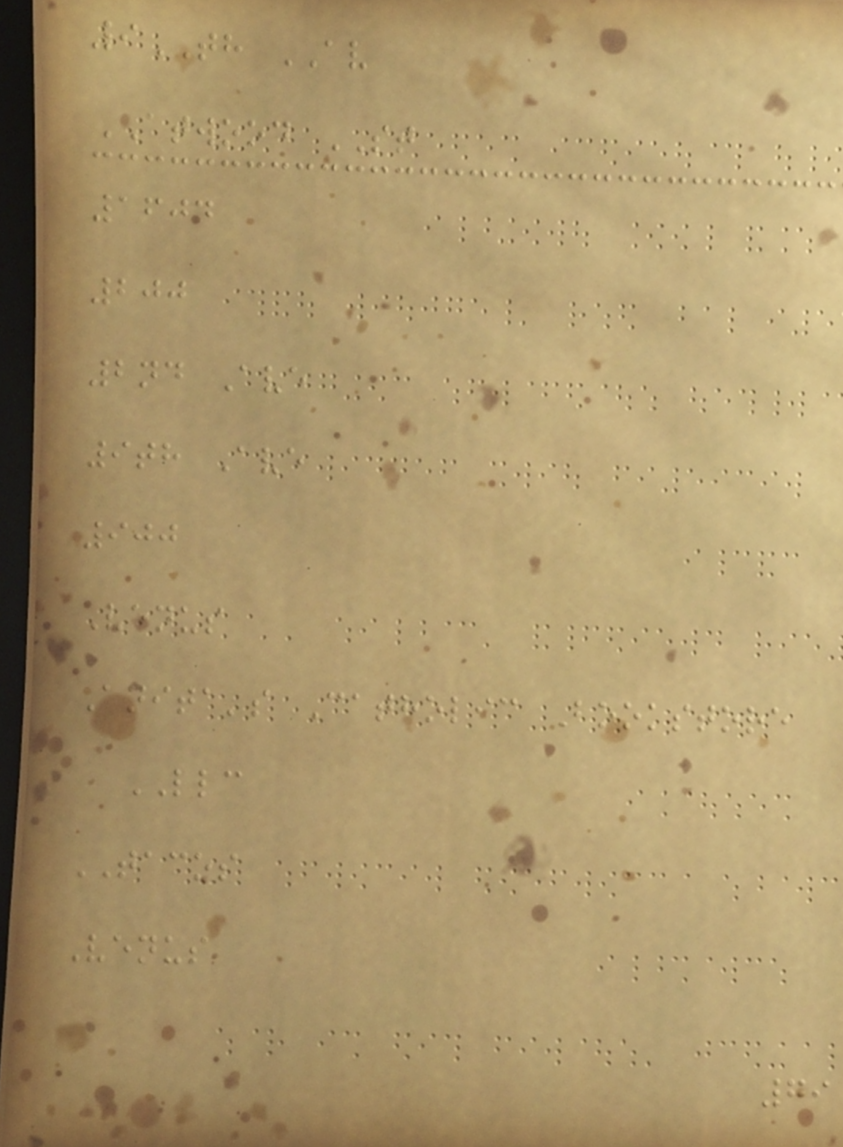9TH AV
ATWOOD ST
1604
200
2nd Ave
9th Ave
900
Venus
Anita's Catholic Bookstore
LLC
TACOS
Venus
79
